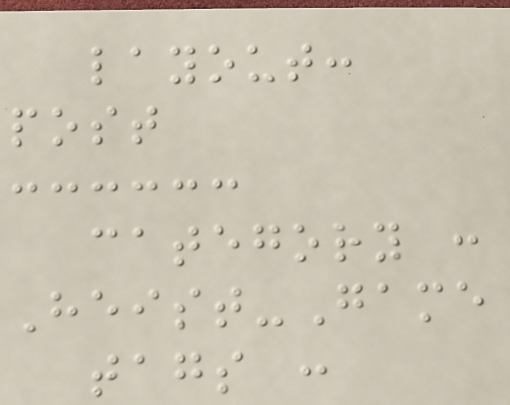layout:
post
category :
Heist-Game
tags :
